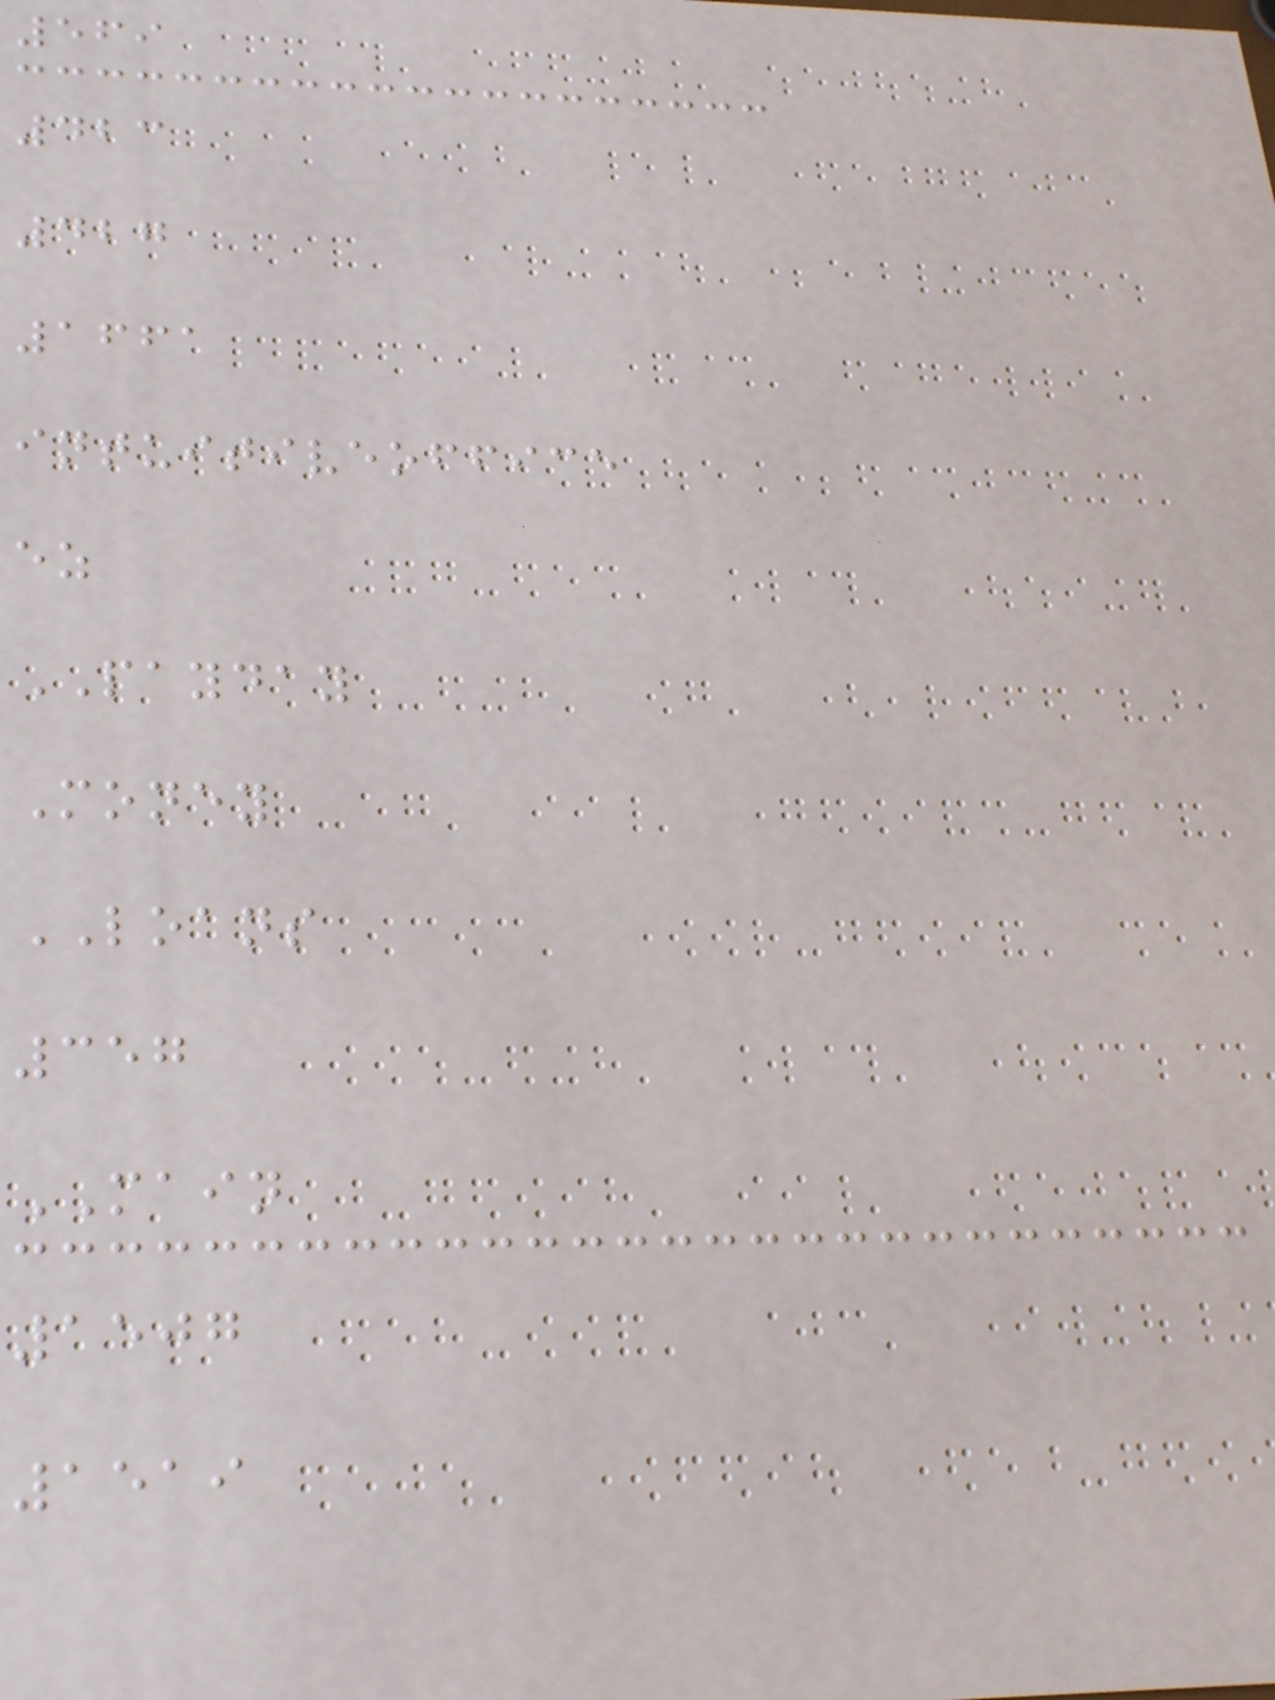569
423
427
1661
intuitiveoffice
ez
PAYDAY
Money
LOANS
357
MAIN
1507
1519
